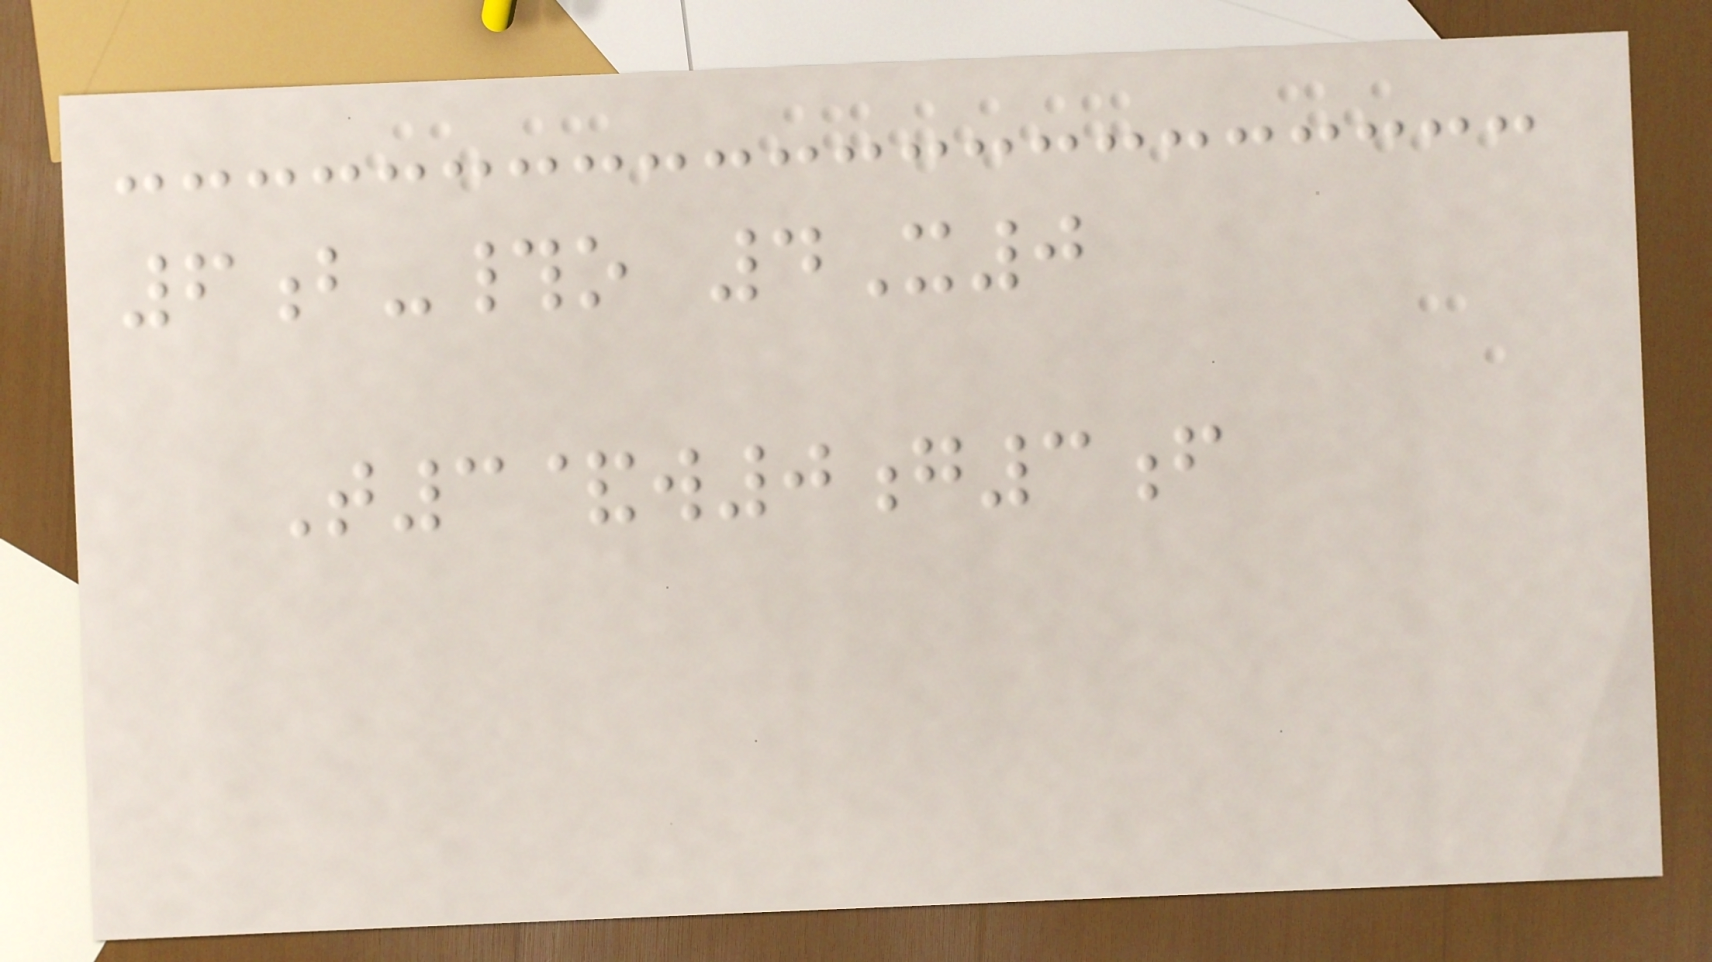6b-#o 4X0
T3&w0g3f
